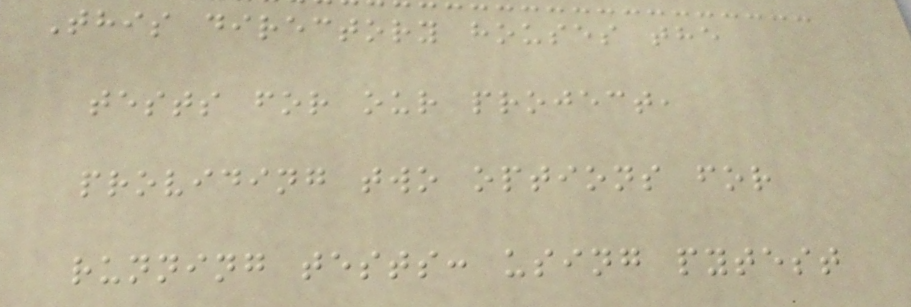This directory houses the
tests for our project,
providing two options for
running tests: using pytest
